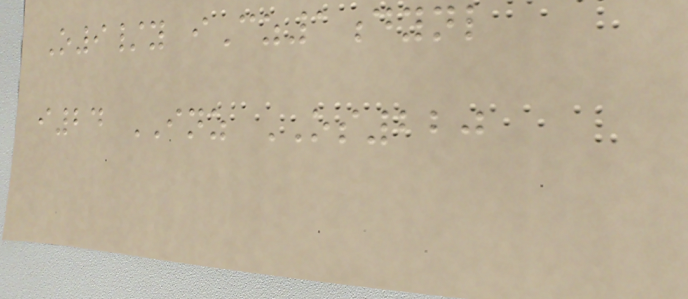O9/y iCz1dynl
i24 INZ OS220
